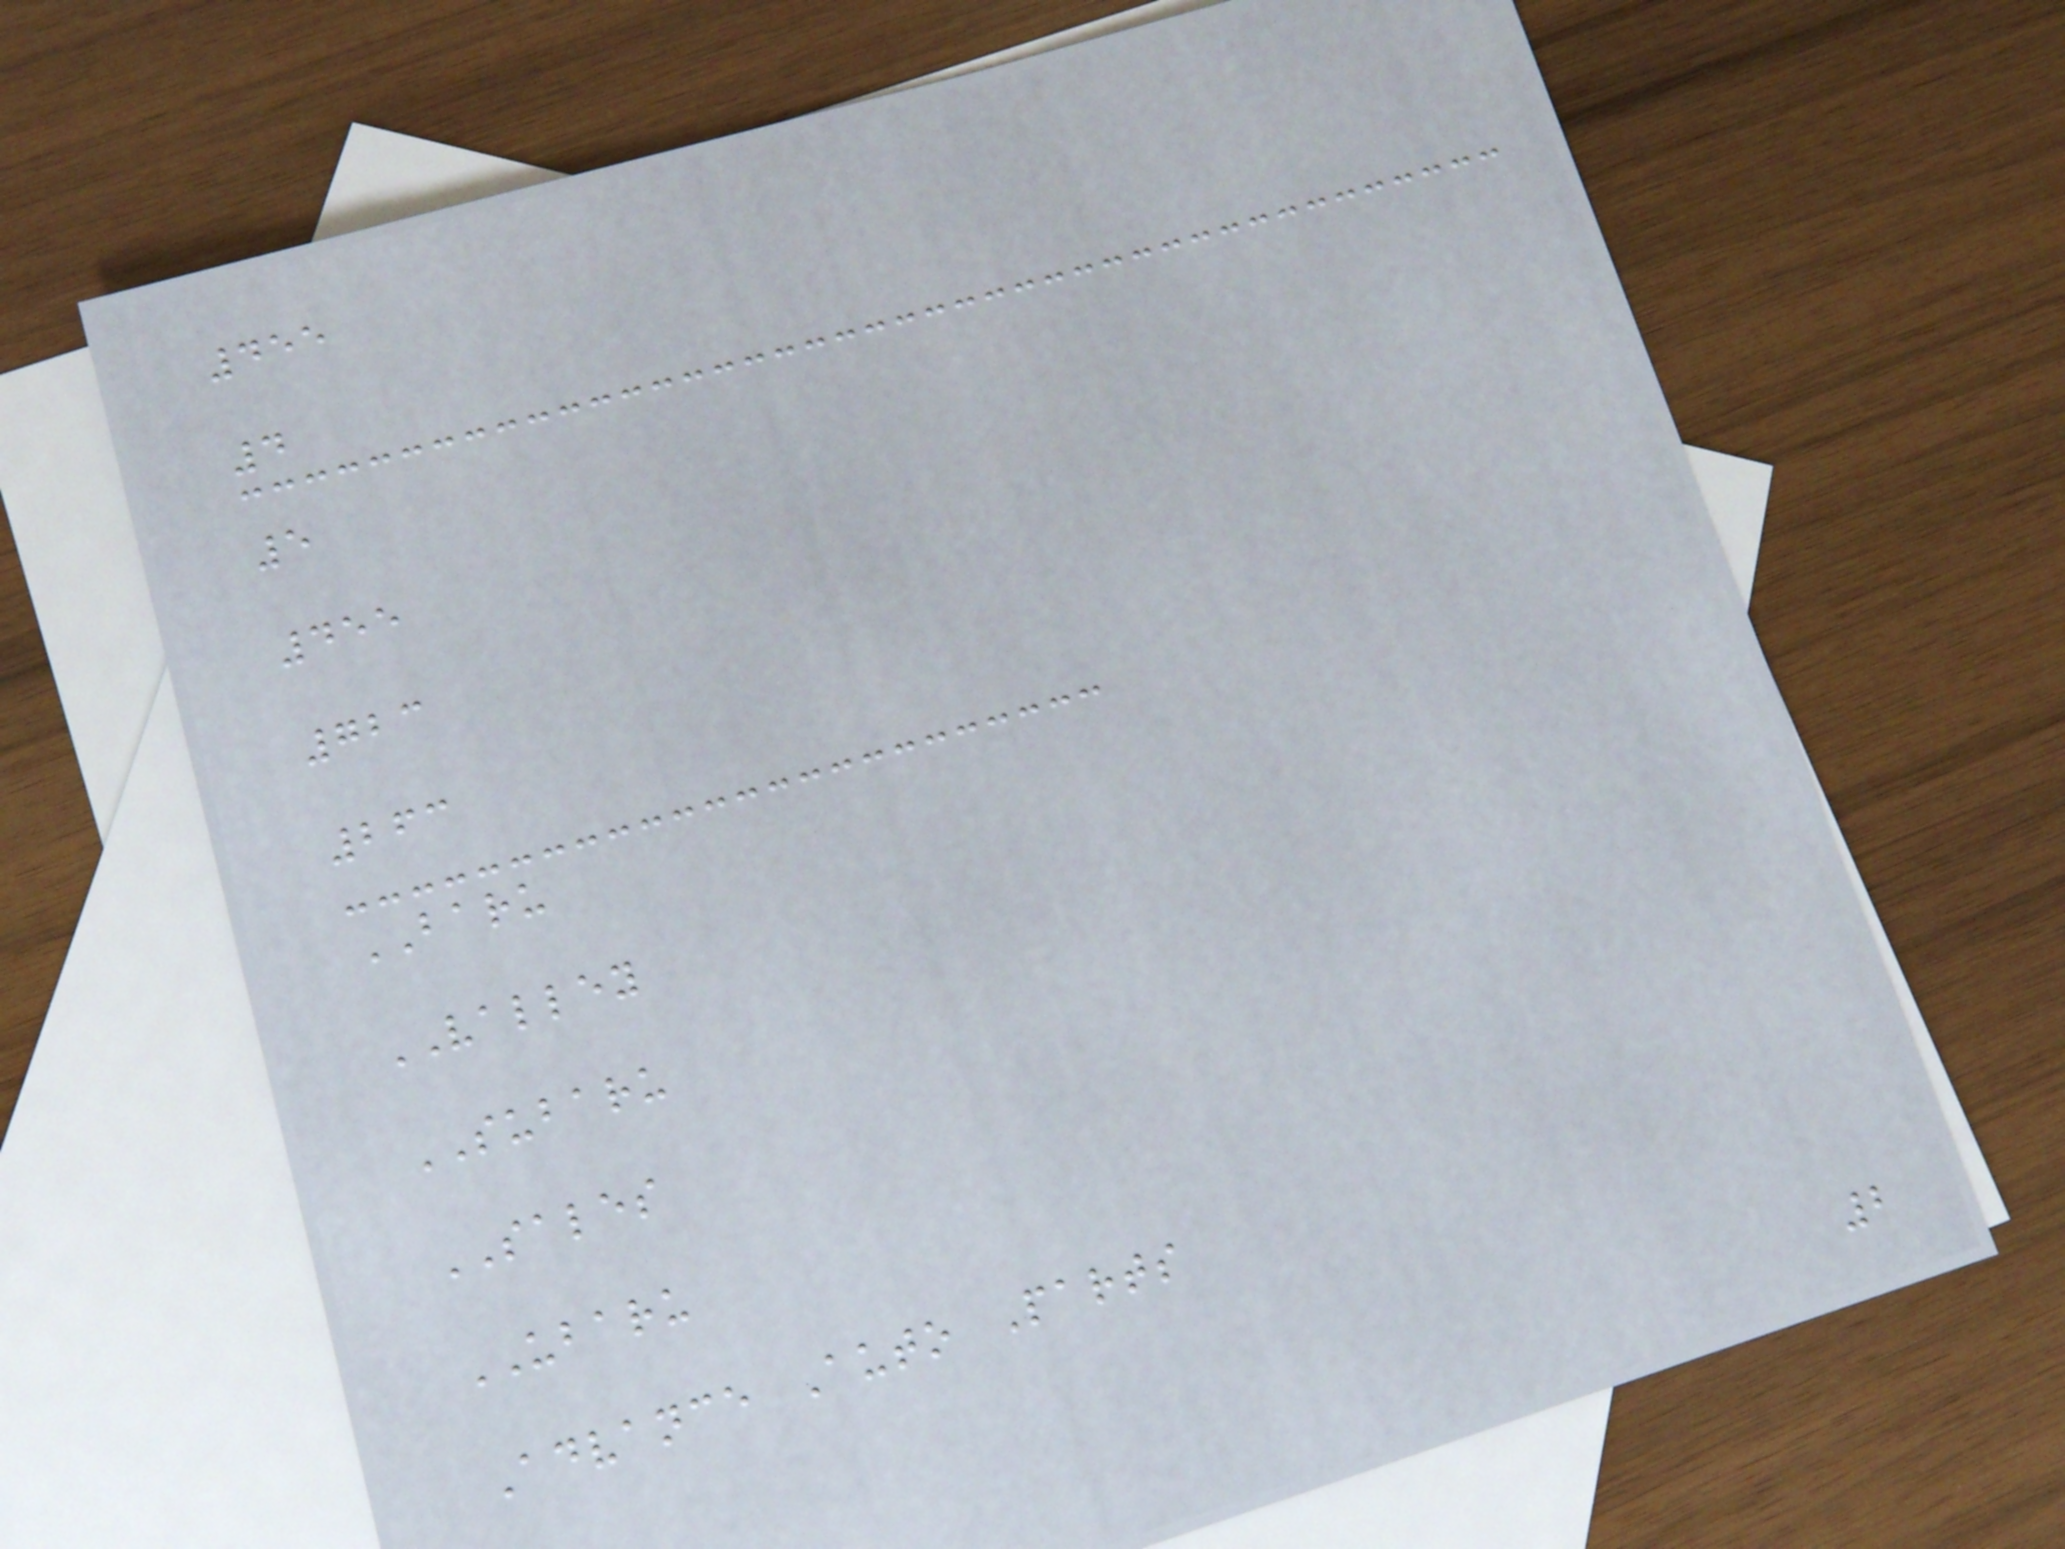455
4
5
455
723
263
BARU
VALLEY
SUBARU
SALES
UBARU
Advance Auto Parts
2
